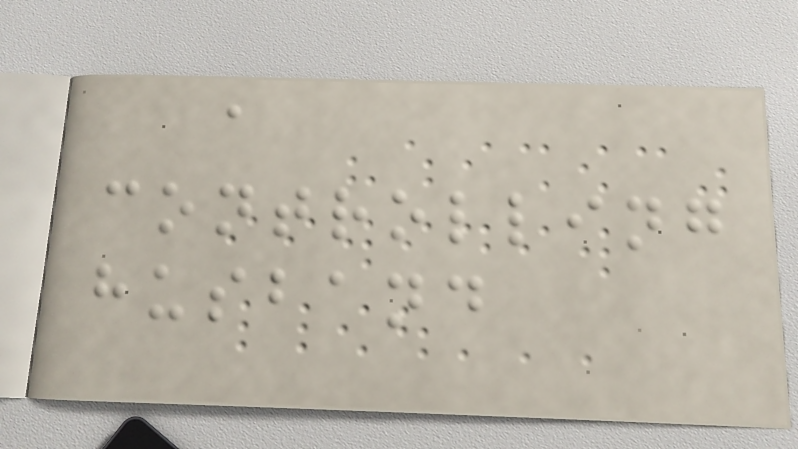a
controlling
husband
